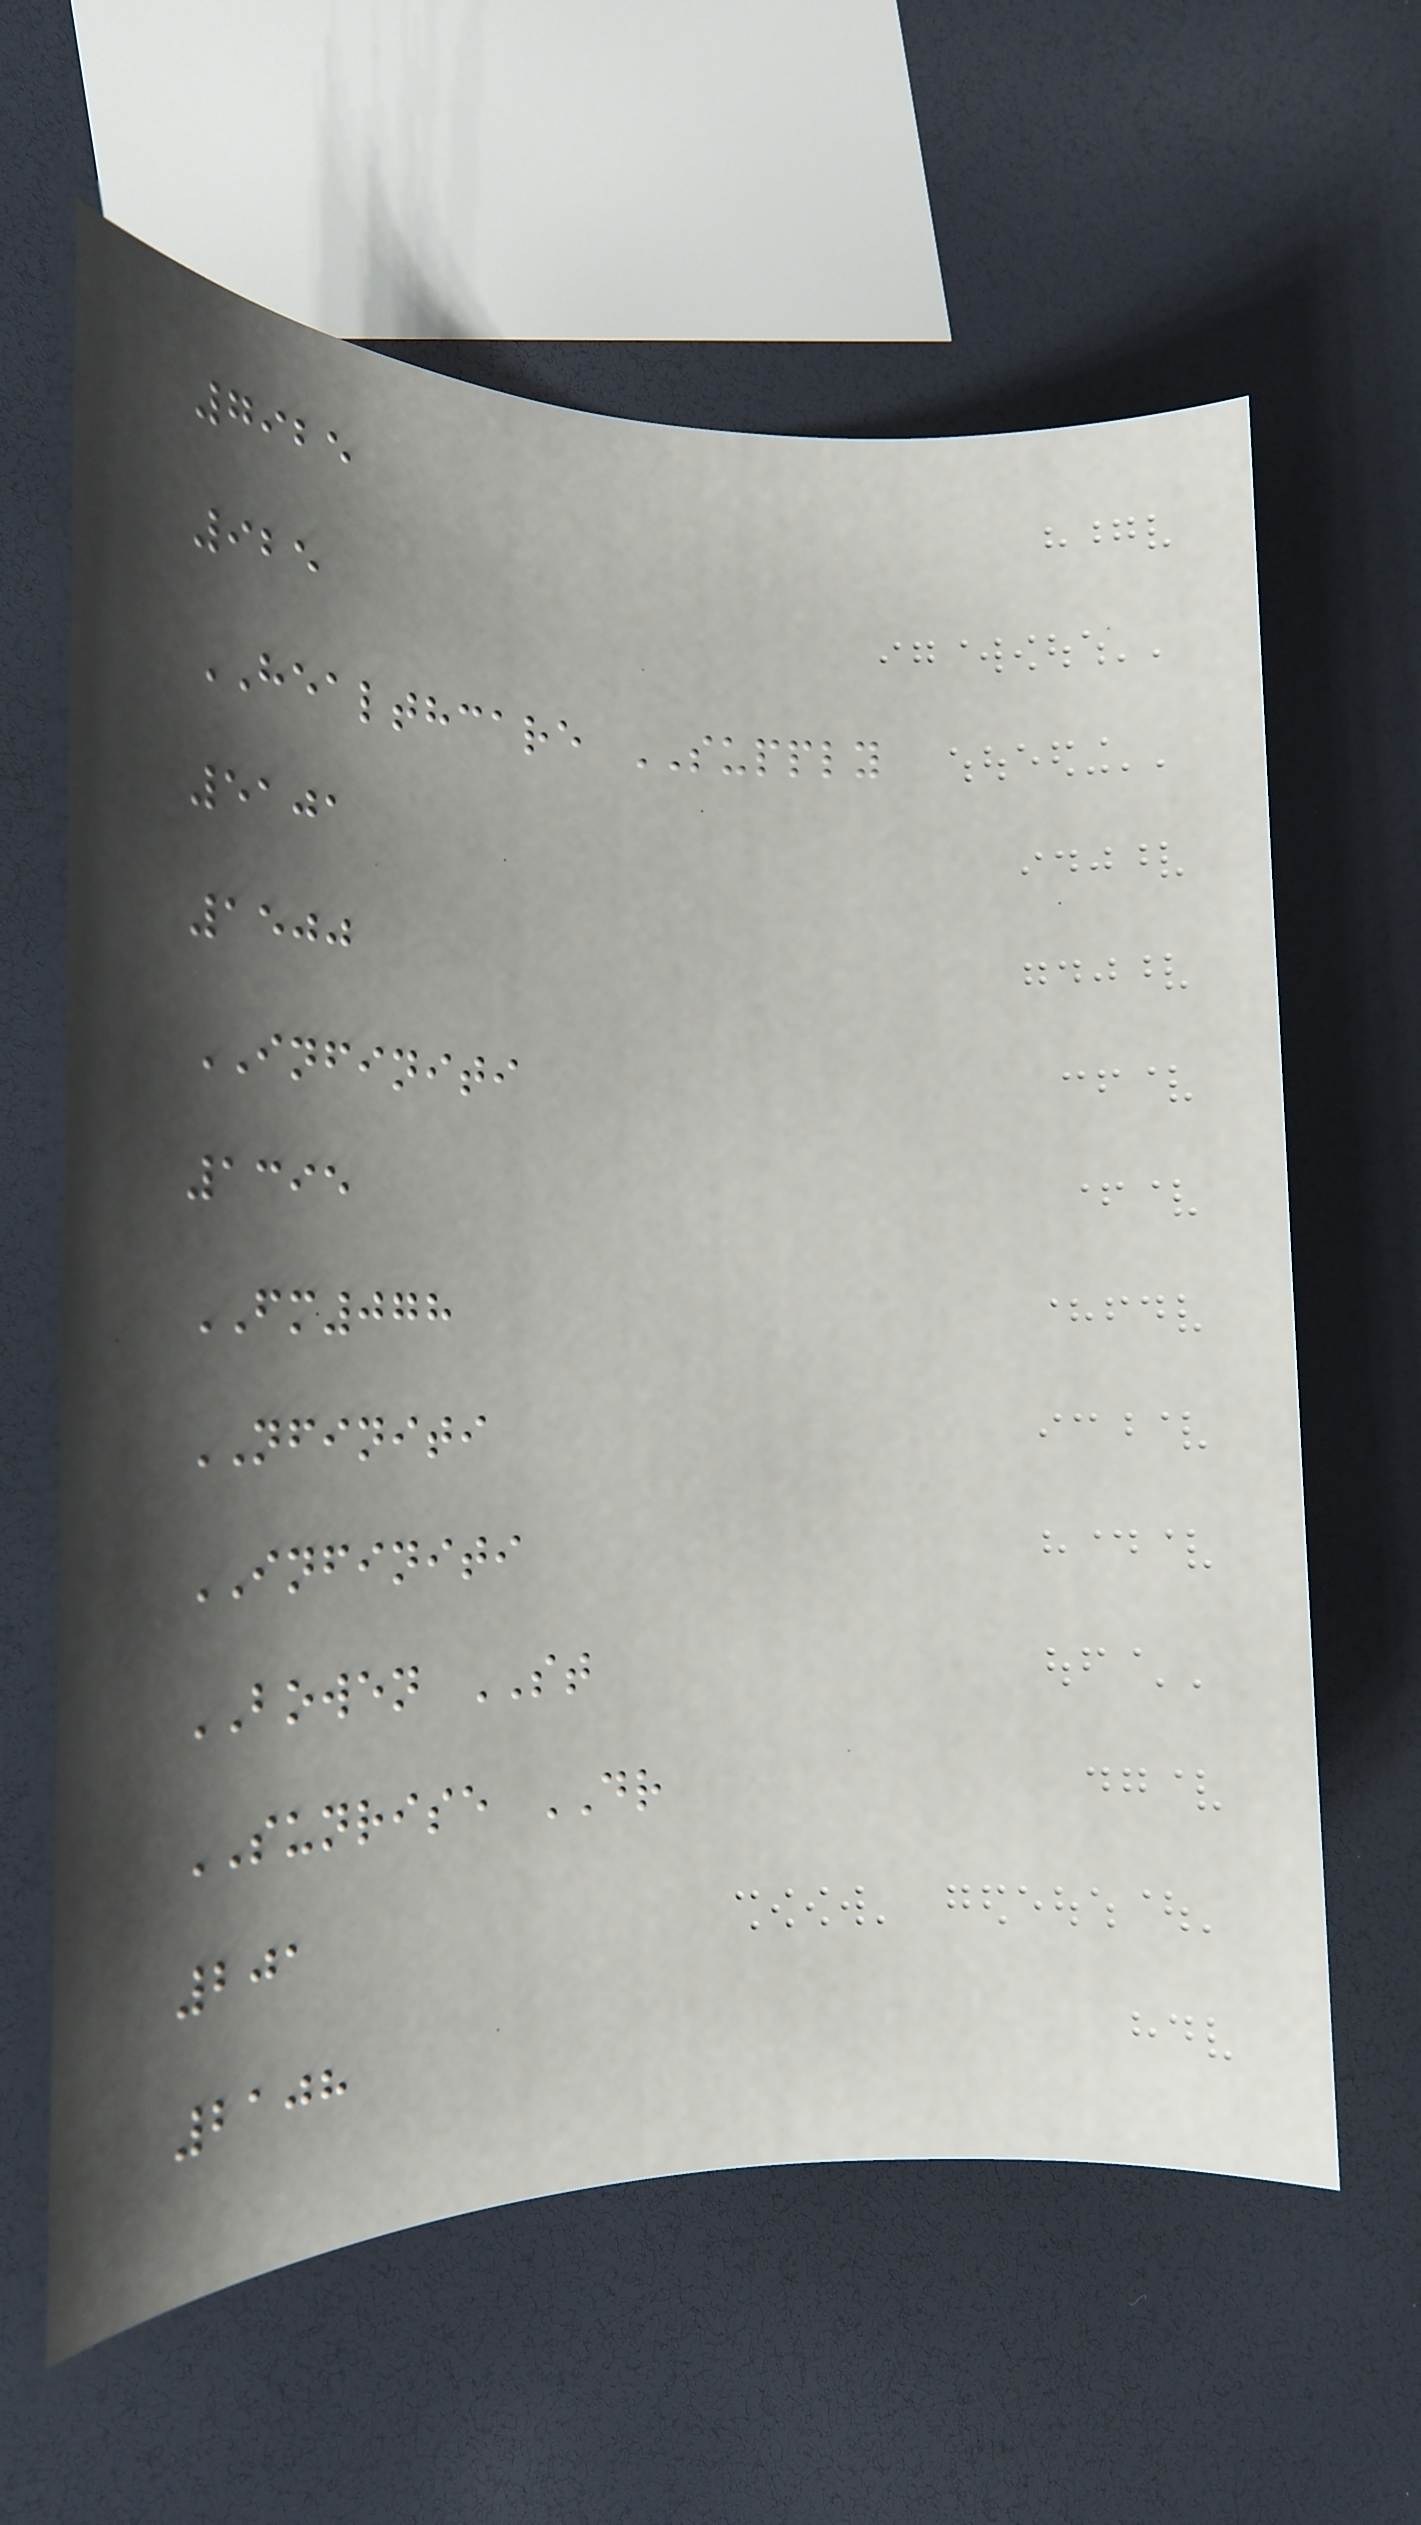7925
925
HEALTHCARE SUPPLY
5101
1500
INFINITI
1395
FM078
NFINITI
INFINITI
BOWEN ST
SUNRISE DR
201
2108
